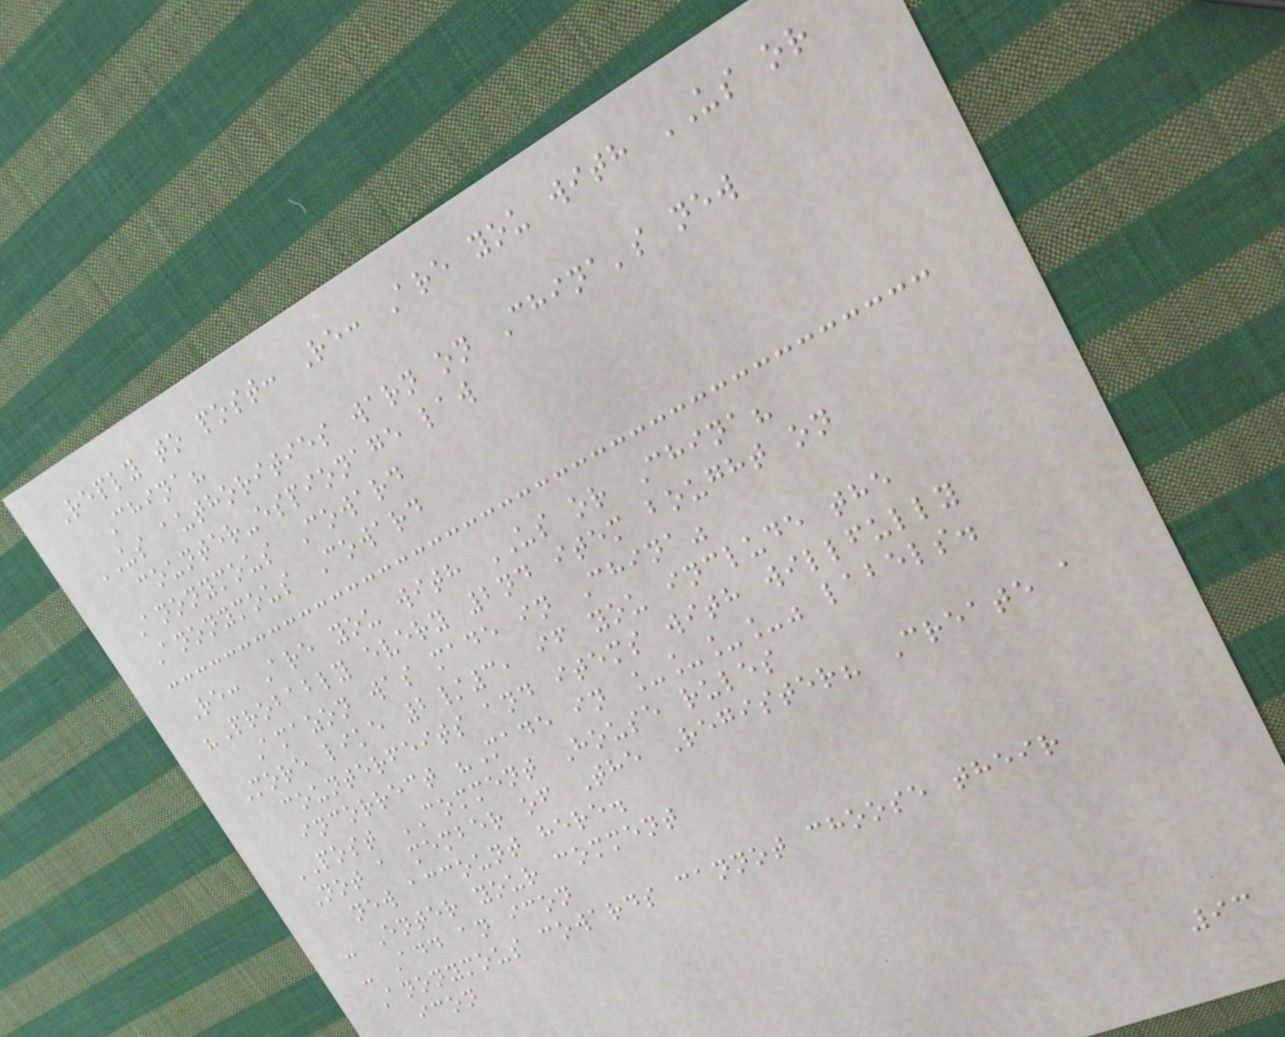Reply to post: Re: Are you with US or
China?
US authorities warn on China's new
counter-espionage law
Anonymous Coward
Anonymous Coward
Re: Are you with US or China?
"Probably every 2nd item bought on
Amazon was made in China"
More like 2/3, if you include the
counterfeits and items with willfully
incorrect "Made in ____" labels.
POST COMMENT House rules
Not a member of The Register? Create a
new account here.
- Enter your comment
- Add an icon
Anonymous cowards cannot choose their
icon
93
